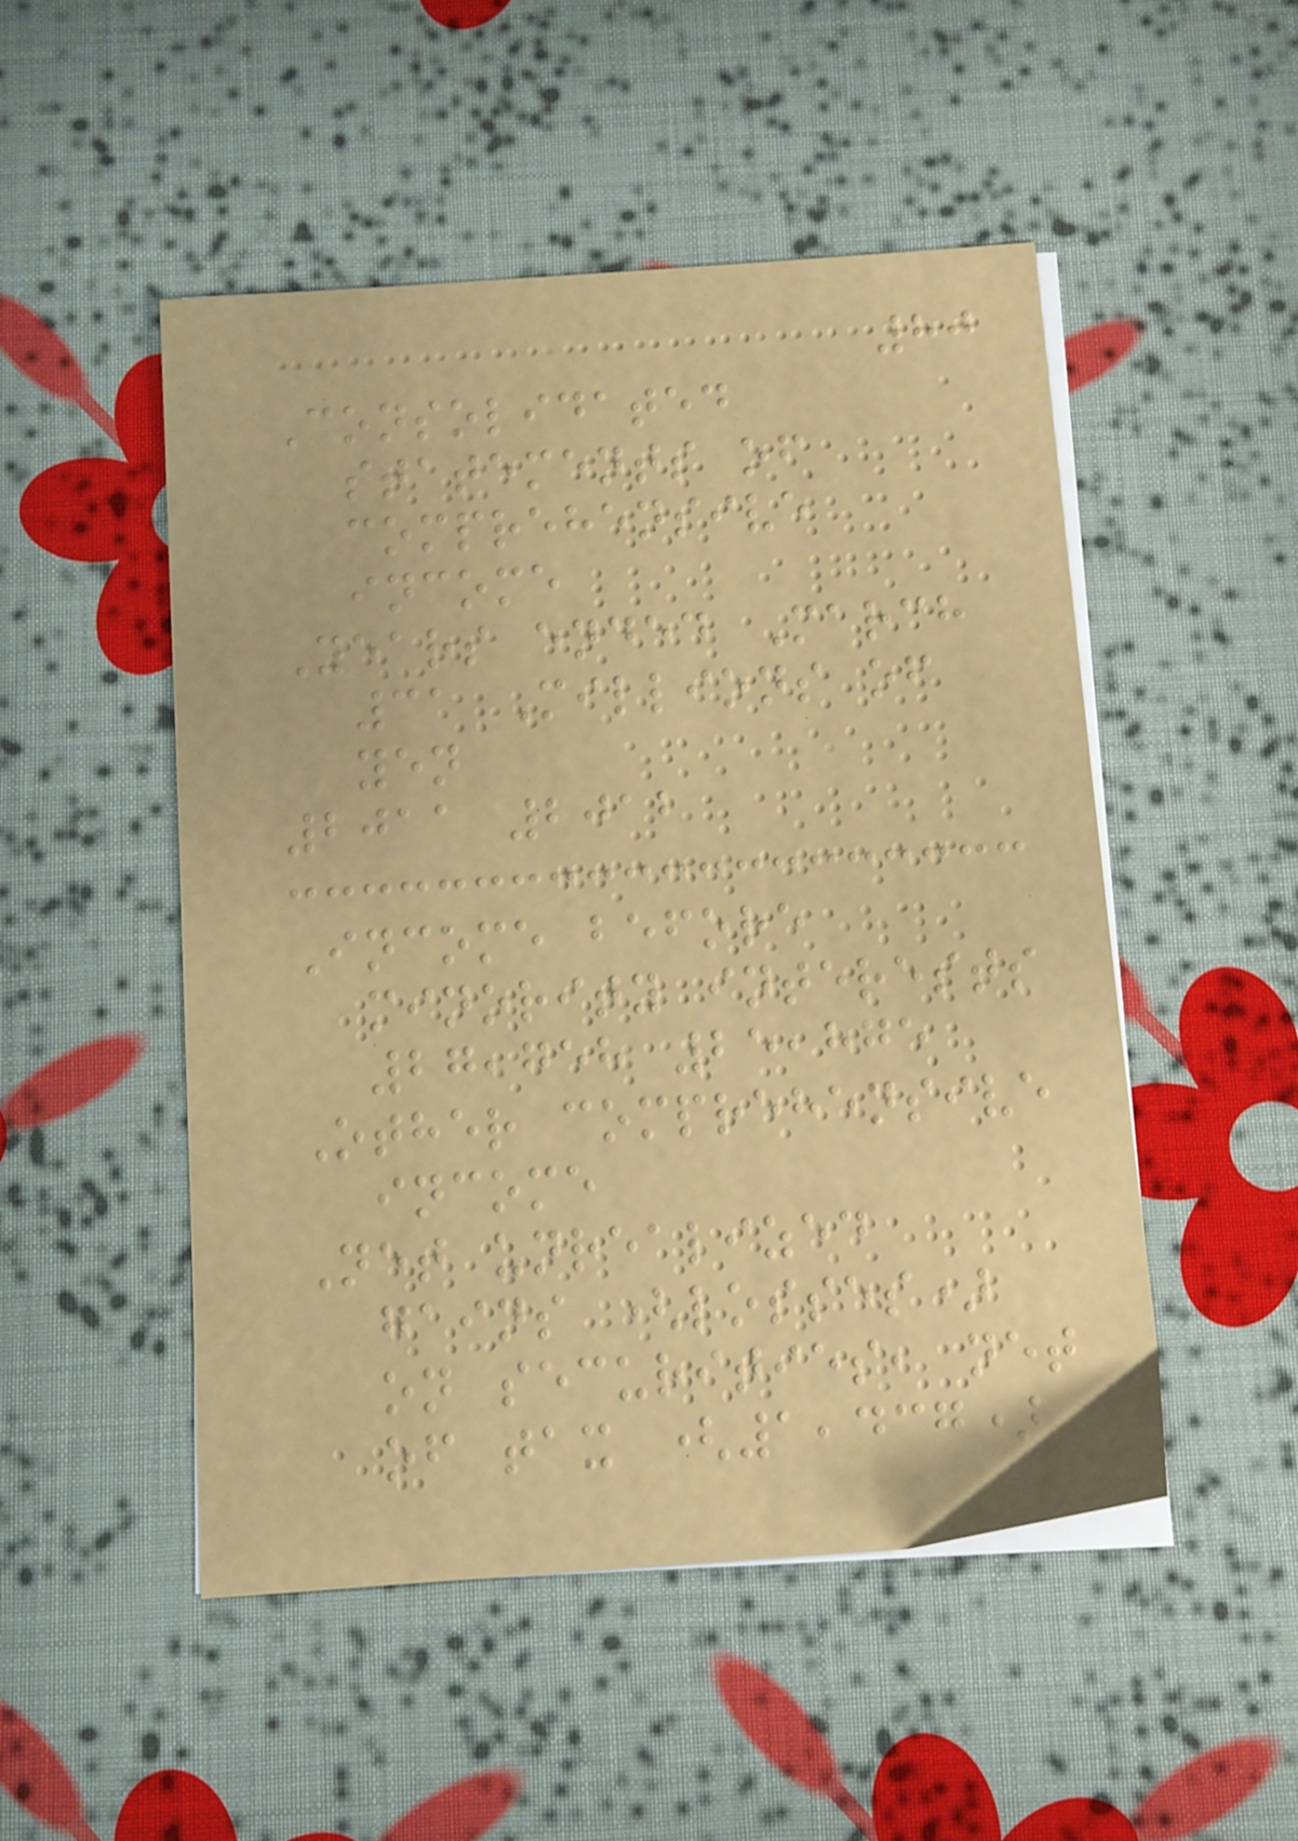80
Consolidated
statements of
comprehensive
income
Years ended March
31 Millions of
yen
2011 2012
Income before
minority interests
27,758 25,875
Other comprehensive
income
Net unrealized
gains (losses)
on securities, net
of tax (1,437)
